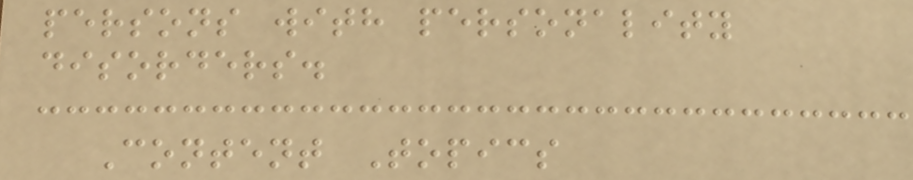persons with personality
disorders.
Content Topics
